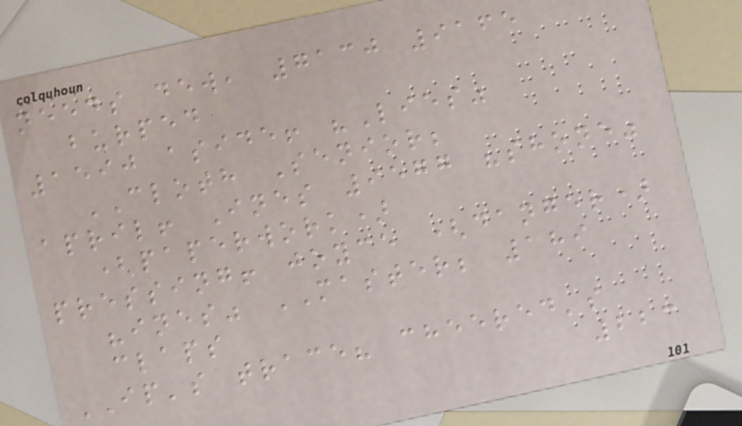needs dew, 7130 9165
burped
1590 aside! "Lies"
CLOTH Senior;
april! Ines 9577 "shone"
(paperwork)
pressing! joyce (danger)
"ines" MASTER; 189
claps
IP's trace? cheered's
223
